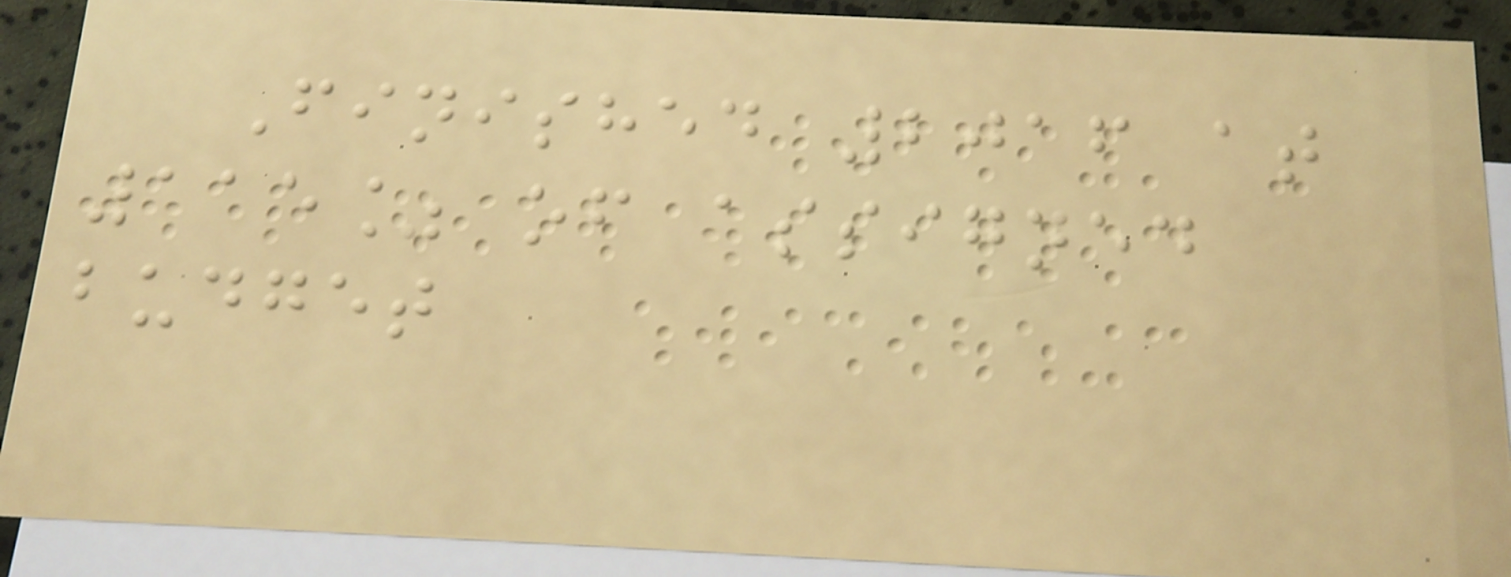Finished 2016 at
115% of assigned
budget
